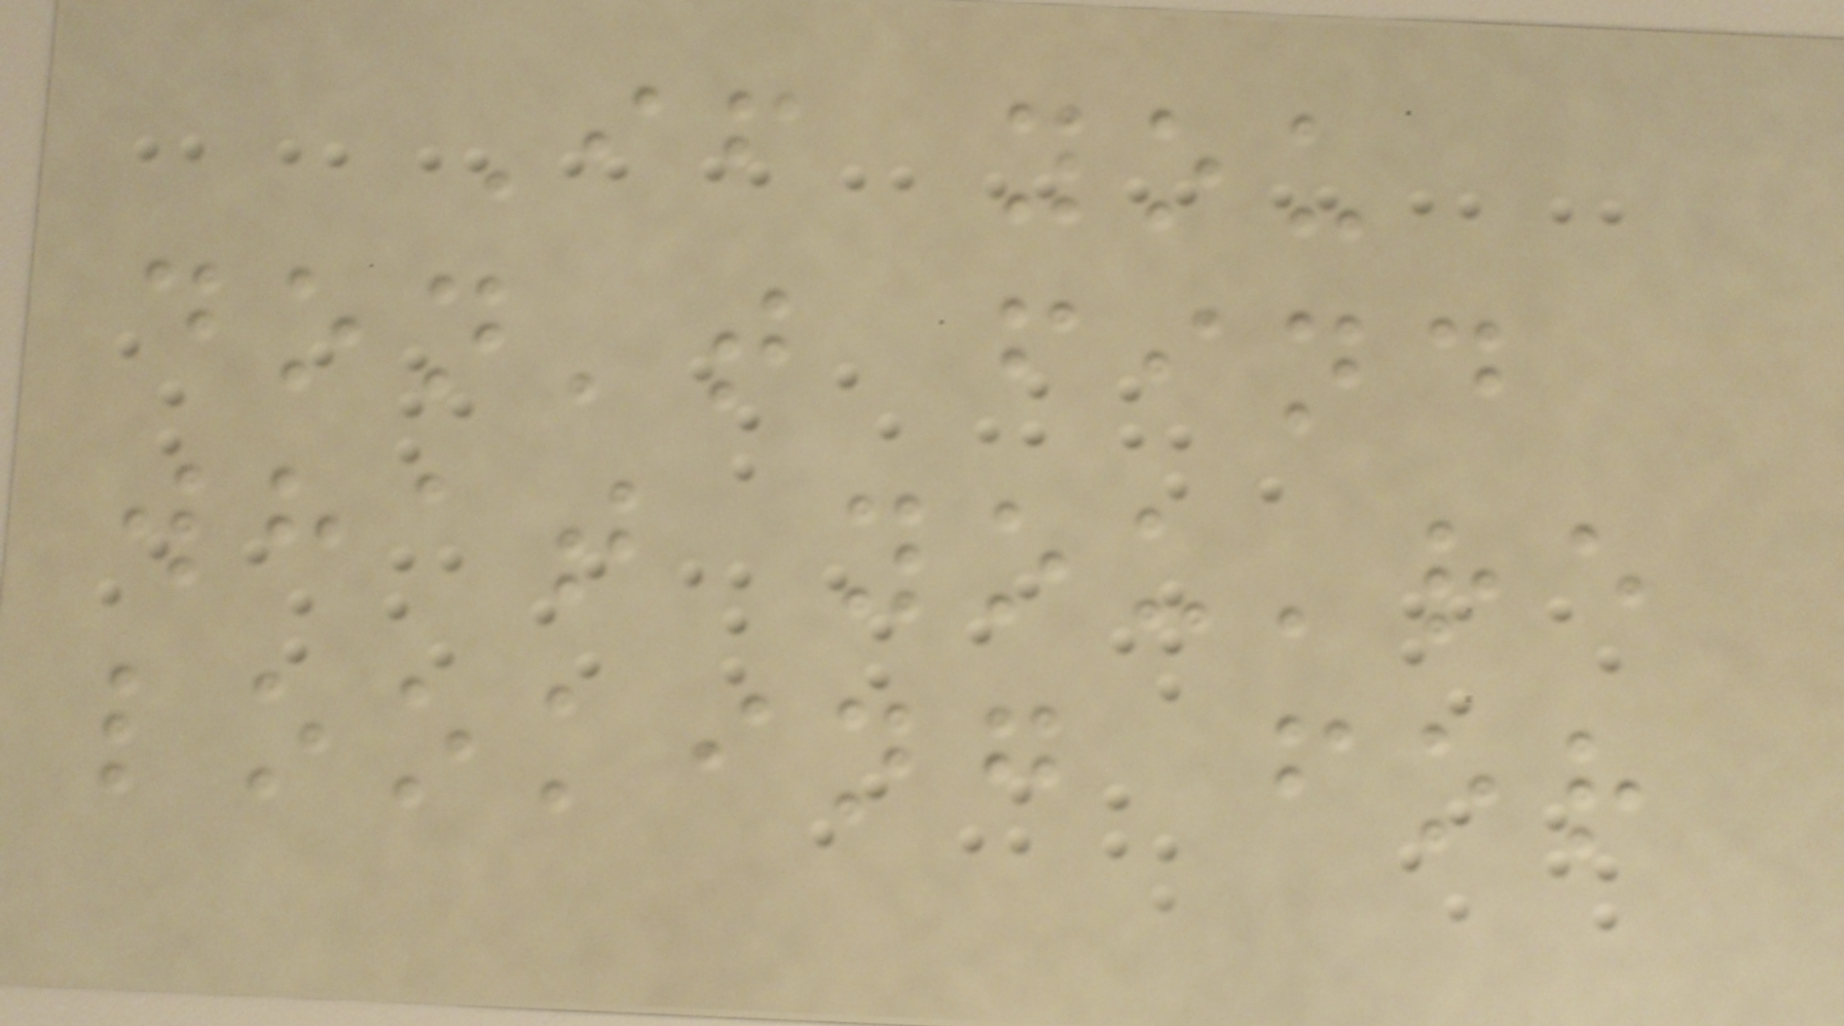If you
don't find
what you're
looking for
